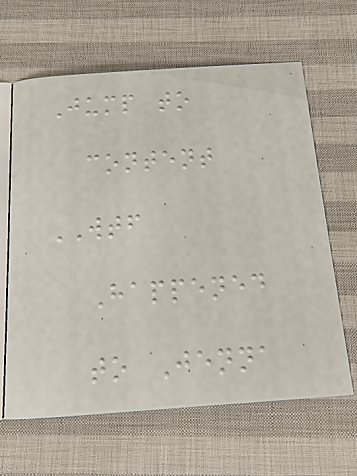Jump to
content
WTF
Happened
to Jenna
